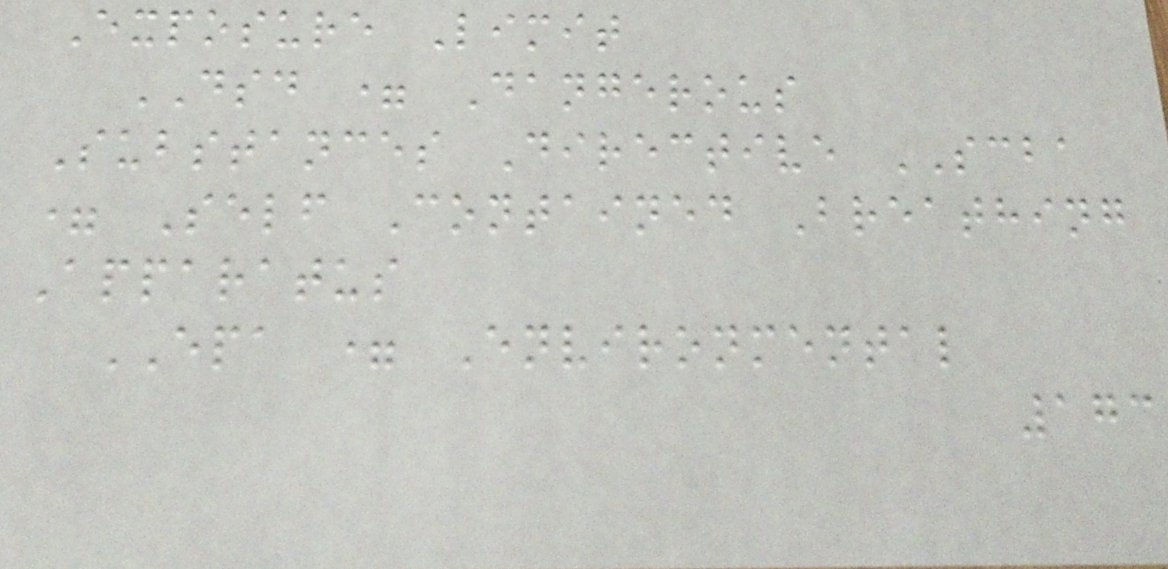Exposure Limit
DSD = Dangerous
Substances Directive SCBA
= Self Contained Breathing
Apparatus
EPA = Environmental
173
